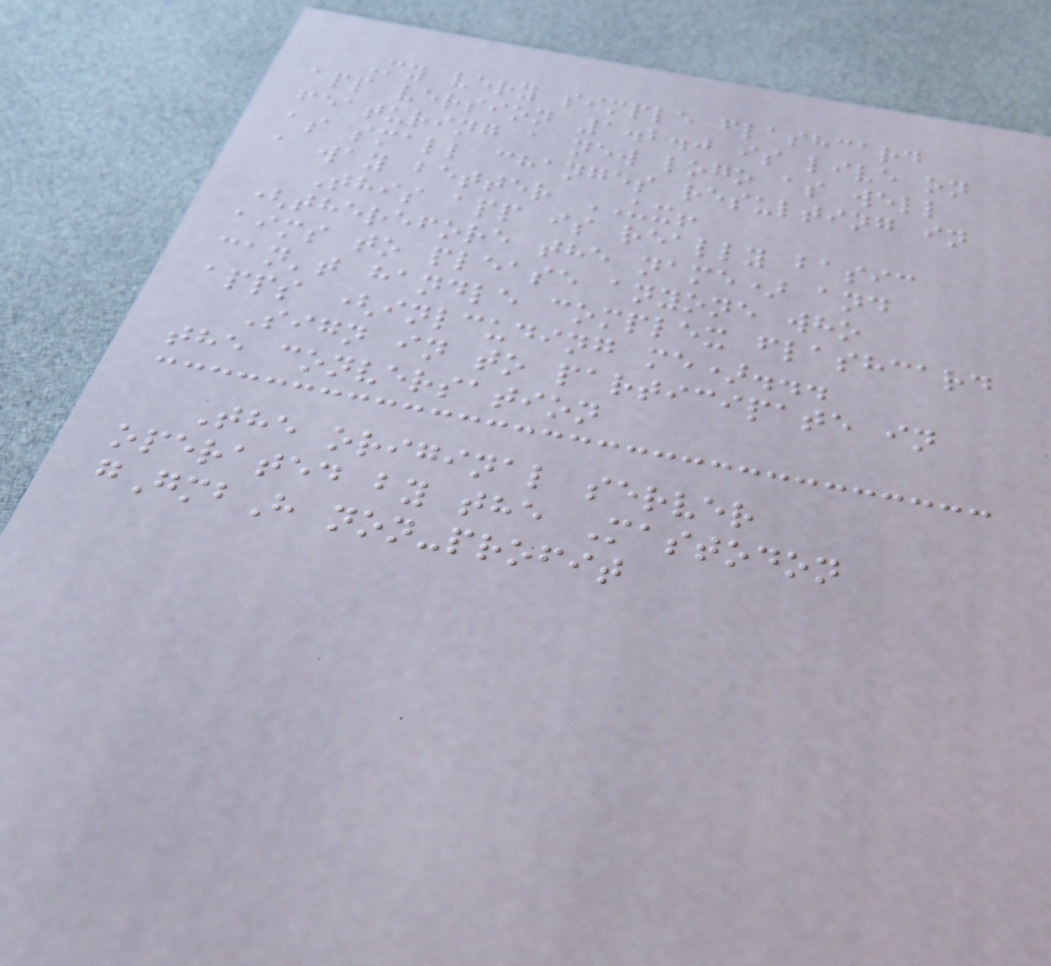My very simple flashcard
app version 1.2.0 is live on
featuring a new logo as well
as small changes resulting in
a way better UX!
This app is really basic
(therefore the name) and
aims to please anyone who
can't handle complex flashcard
apps (inlcuding me)...
Sign in to participate in
the conversation
The original server
operated by the Mastodon
gGmbH non-profit
